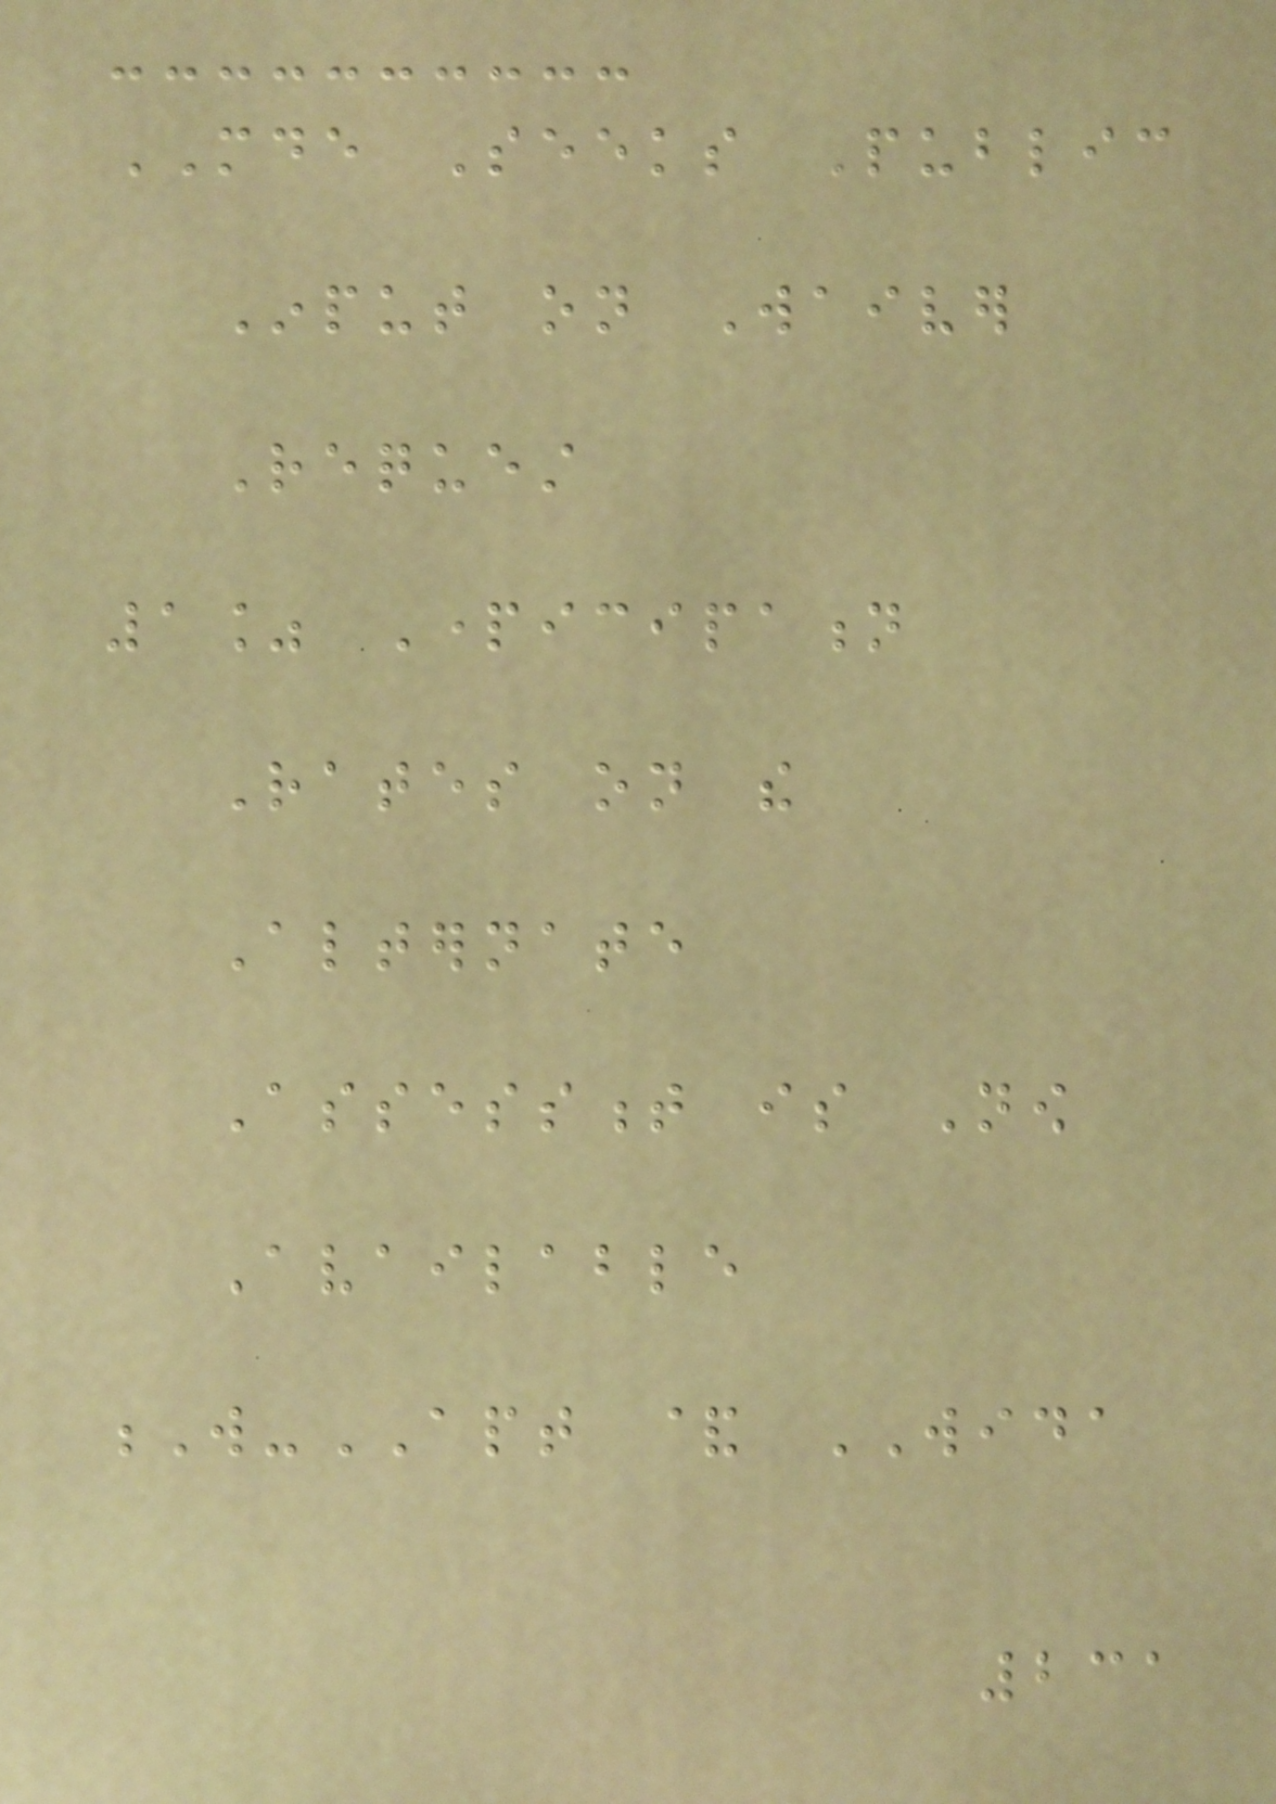MDE Seeks Public
Input on Waiver
Request
1% Participation
Rates on the
Alternate
Assessment is Now
Available
W-APT & WIDA
231
